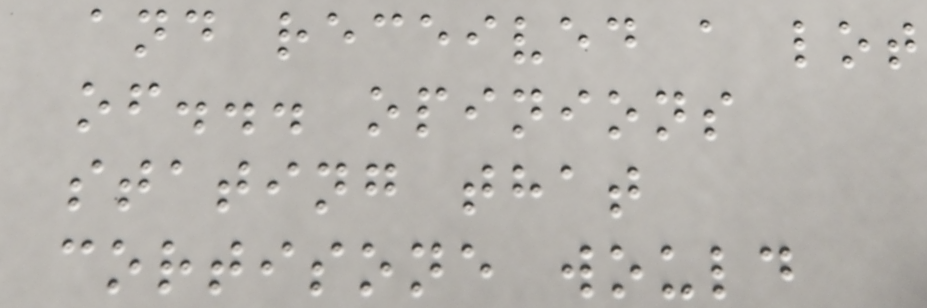and received a lot
of... opinions
stating that
cortisone would
